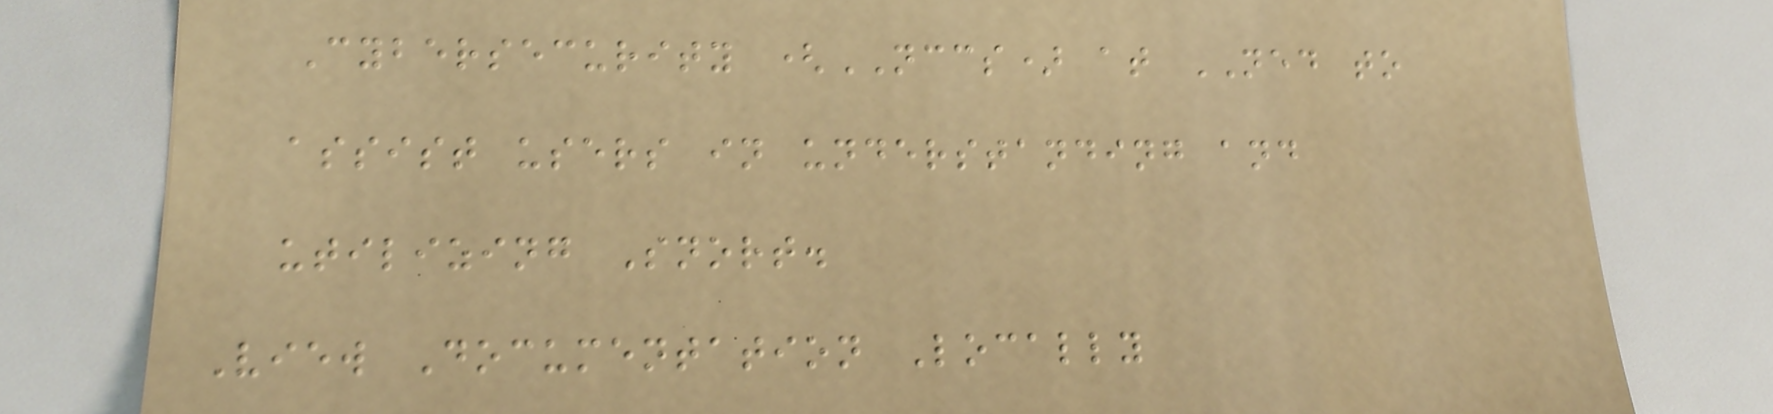Cybersecurity (NCCS) at NED to
assist users in understanding and
utilizing Snort.
View Documentation Locally
